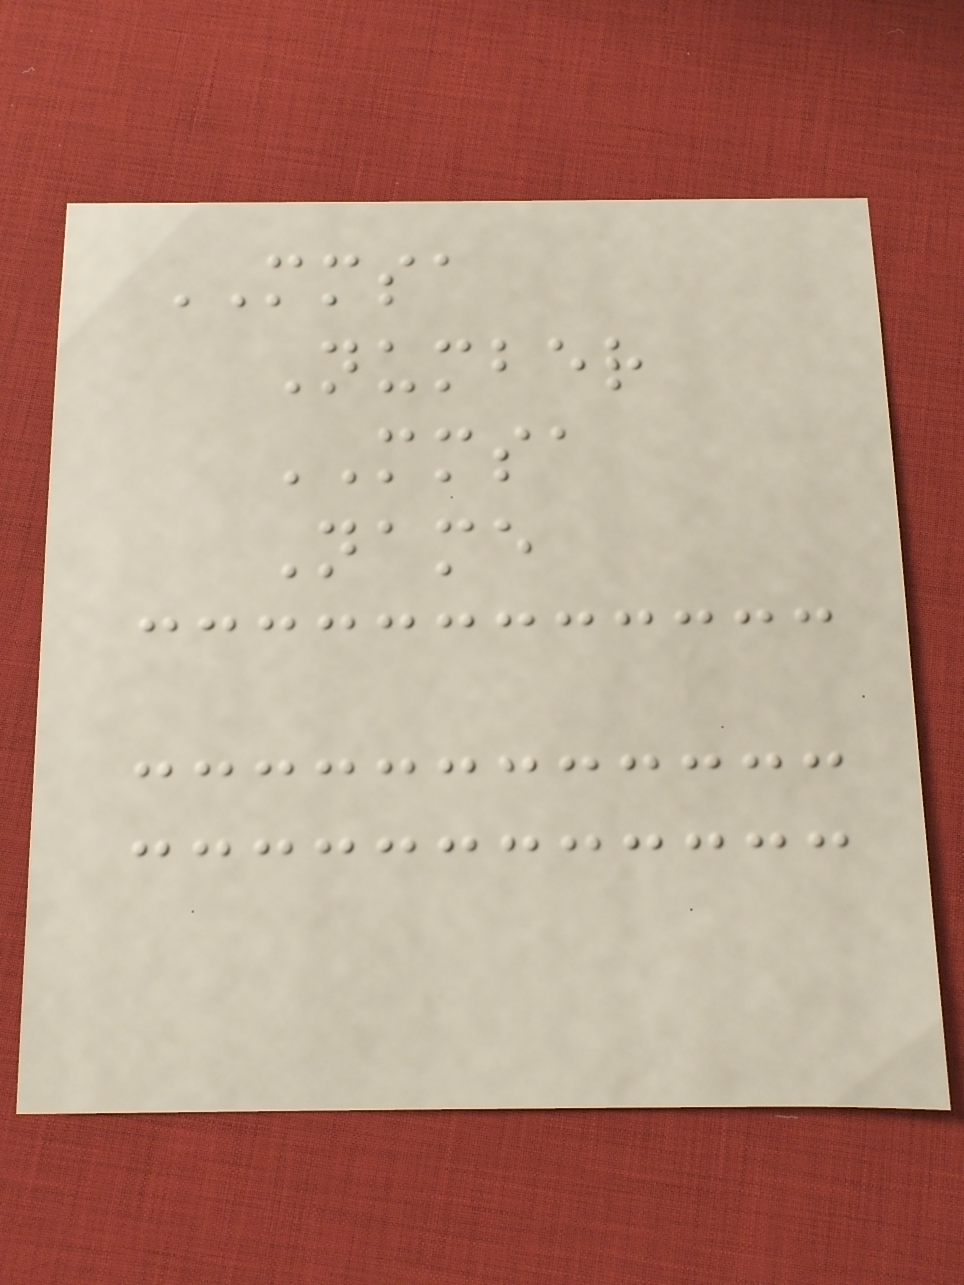MMSA
Number
MMSA
Name
